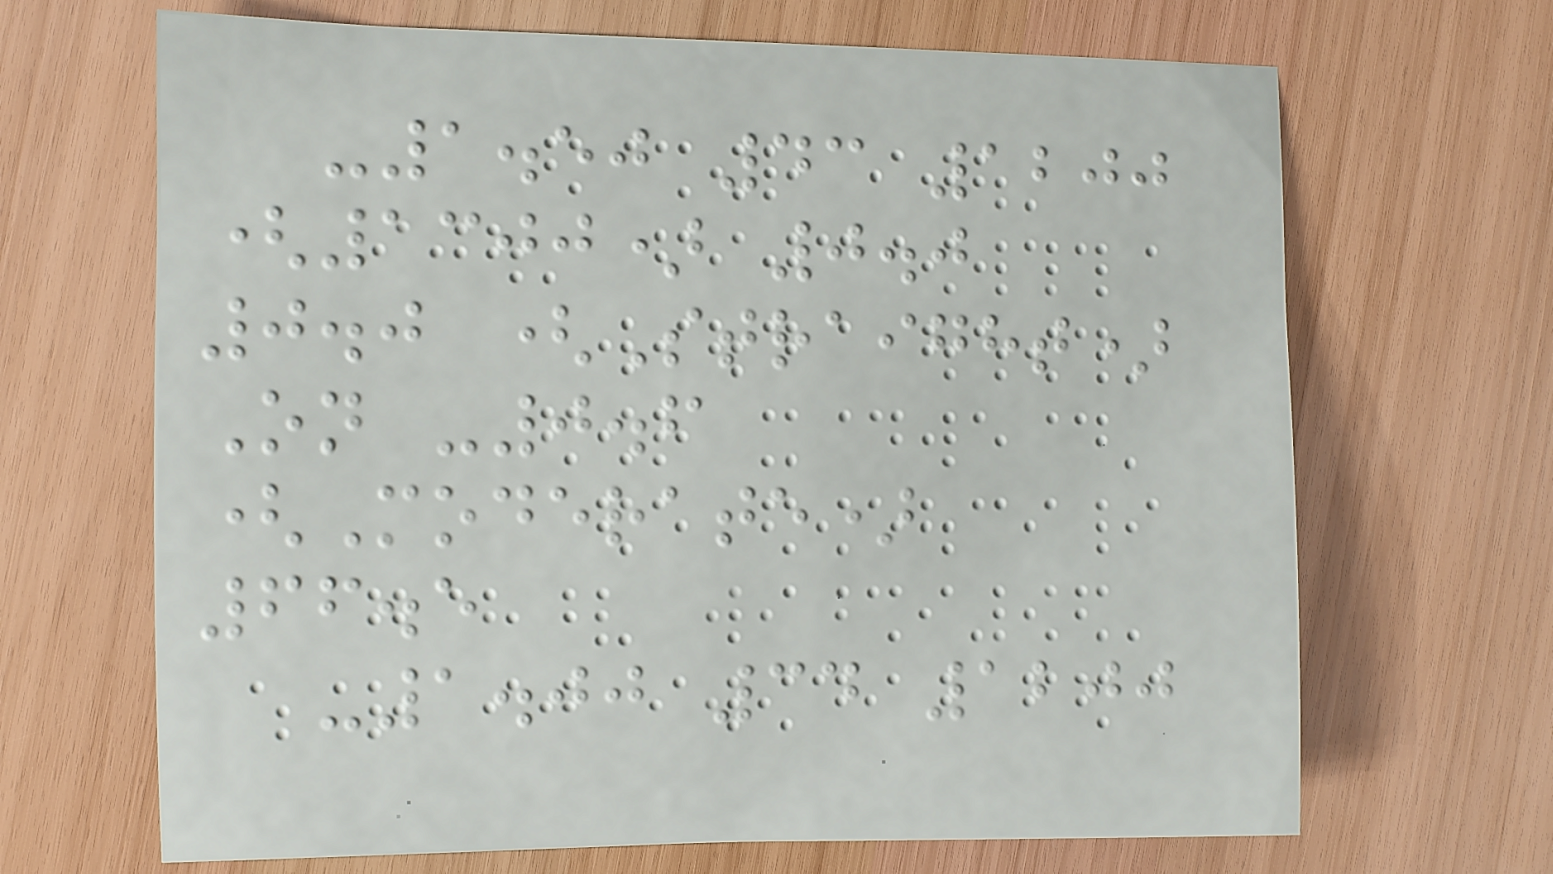-1.50 43 1200
(1300) 0.0
0.0 (Straight)
On -0.6
(Moderate)
66.5
-1.00 34 1200
